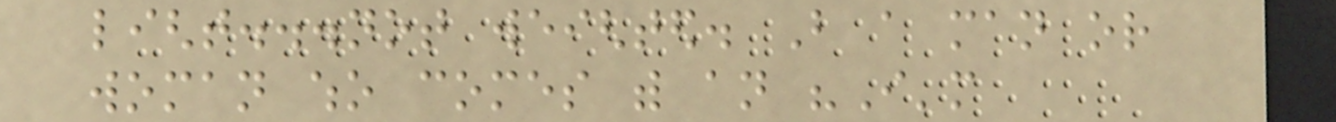light...not weighted. But a man or
woman who comes with an "I'm
